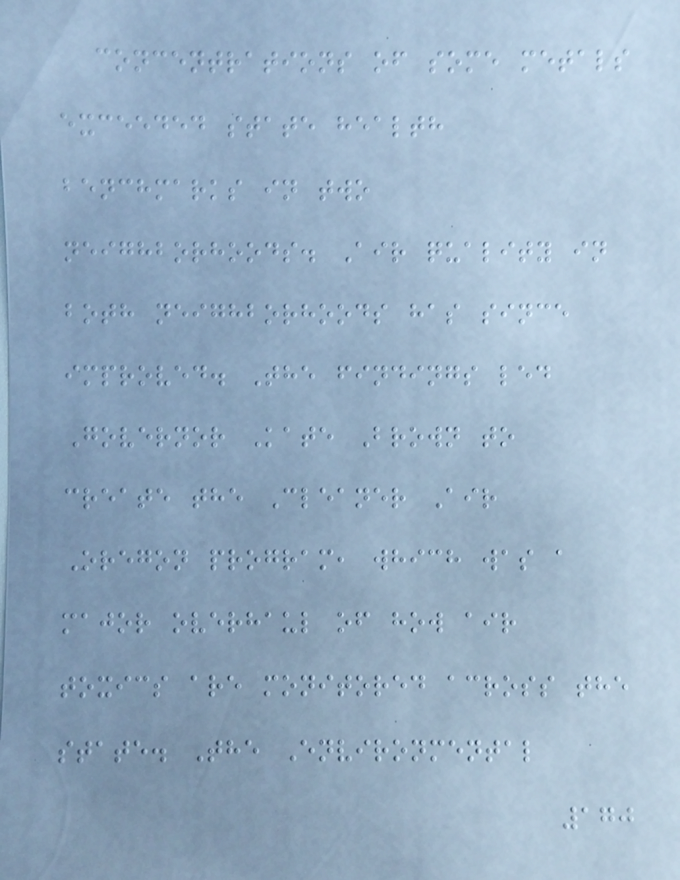concentrations of some metals
exceeded state health
benchmarks in two
neighborhoods. Air quality in
both neighborhoods has since
improved. The findings led
Governor Kate Brown to
create the Cleaner Air
Oregon program, which was a
major overhaul of how air
toxics are monitored across the
state. The Environmental
170
